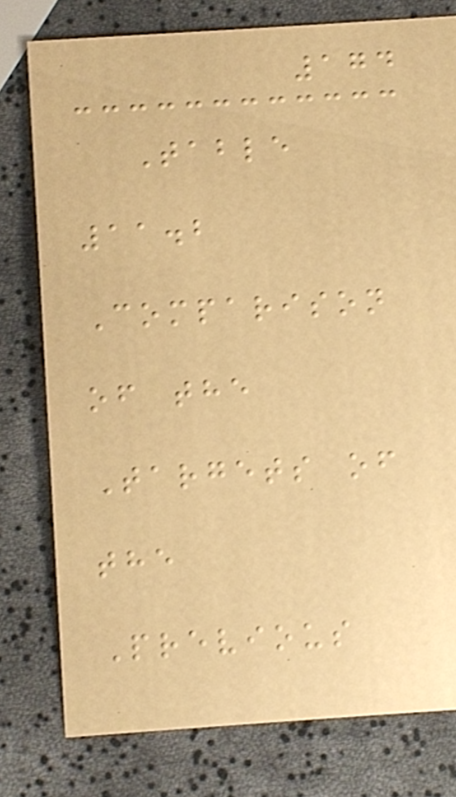174
Table
11.2
Comparison
of the
Targets of
the
Previous
